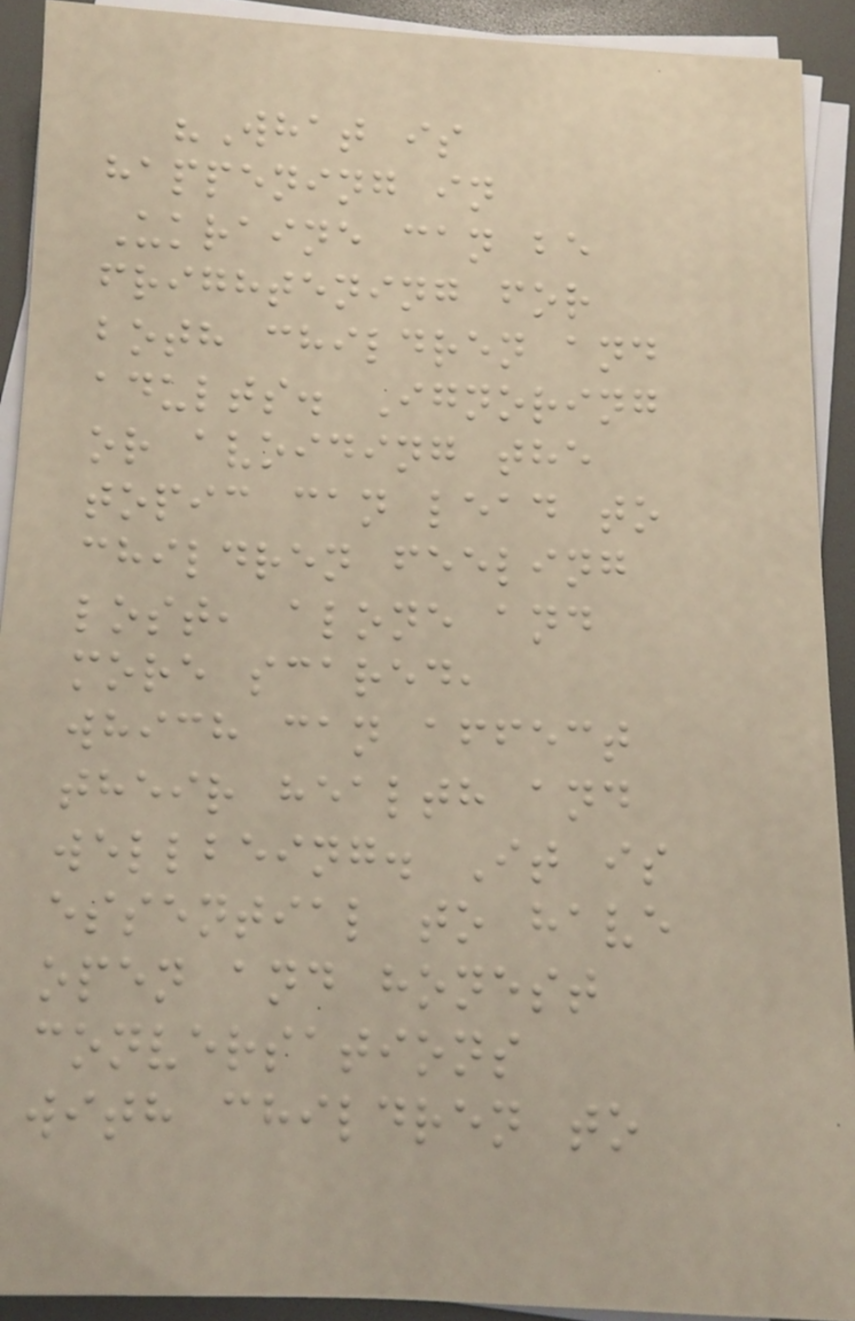"What is
happening in
Ukraine can be
frightening for
both children and
adults. Ignoring
or avoiding the
topic can lead to
children feeling
lost, alone and
more scared,
which can affect
their health and
wellbeing. It is
essential to have
open and honest
conversations
with children to
